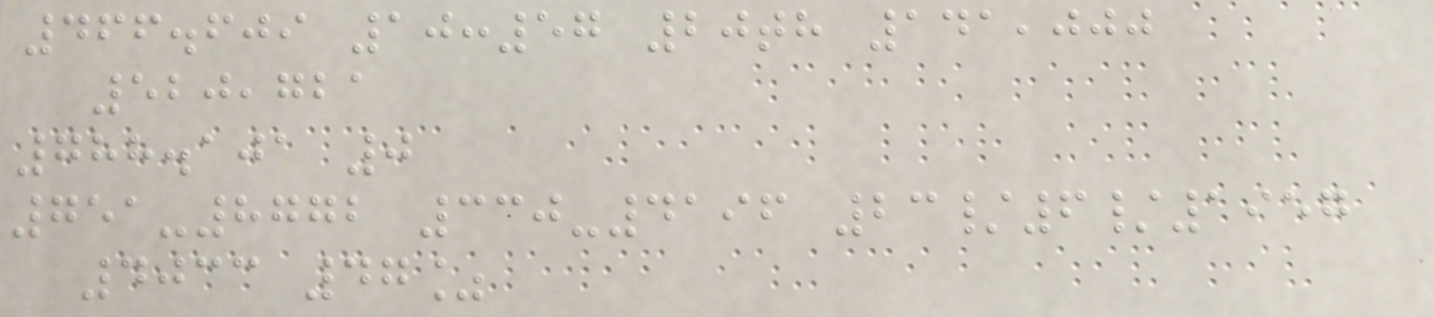466.609 10:57 20th 141,000
520,721
788.101 0
751-8772 330-4196 23/6/1957
4033 47%
